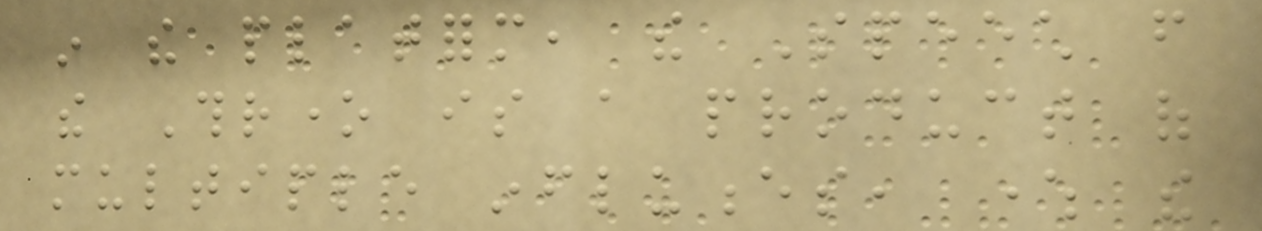in the platform, the Speech from
the Throne is a product of
multiple influences, where the
